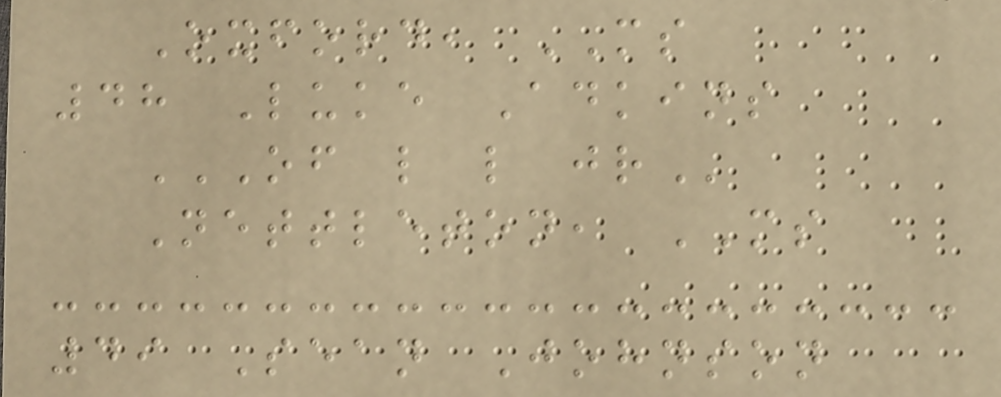Oxford, MS
48 Luke Adkins
OF L L JR
Nettleton, MS
49 Sean Johnson
